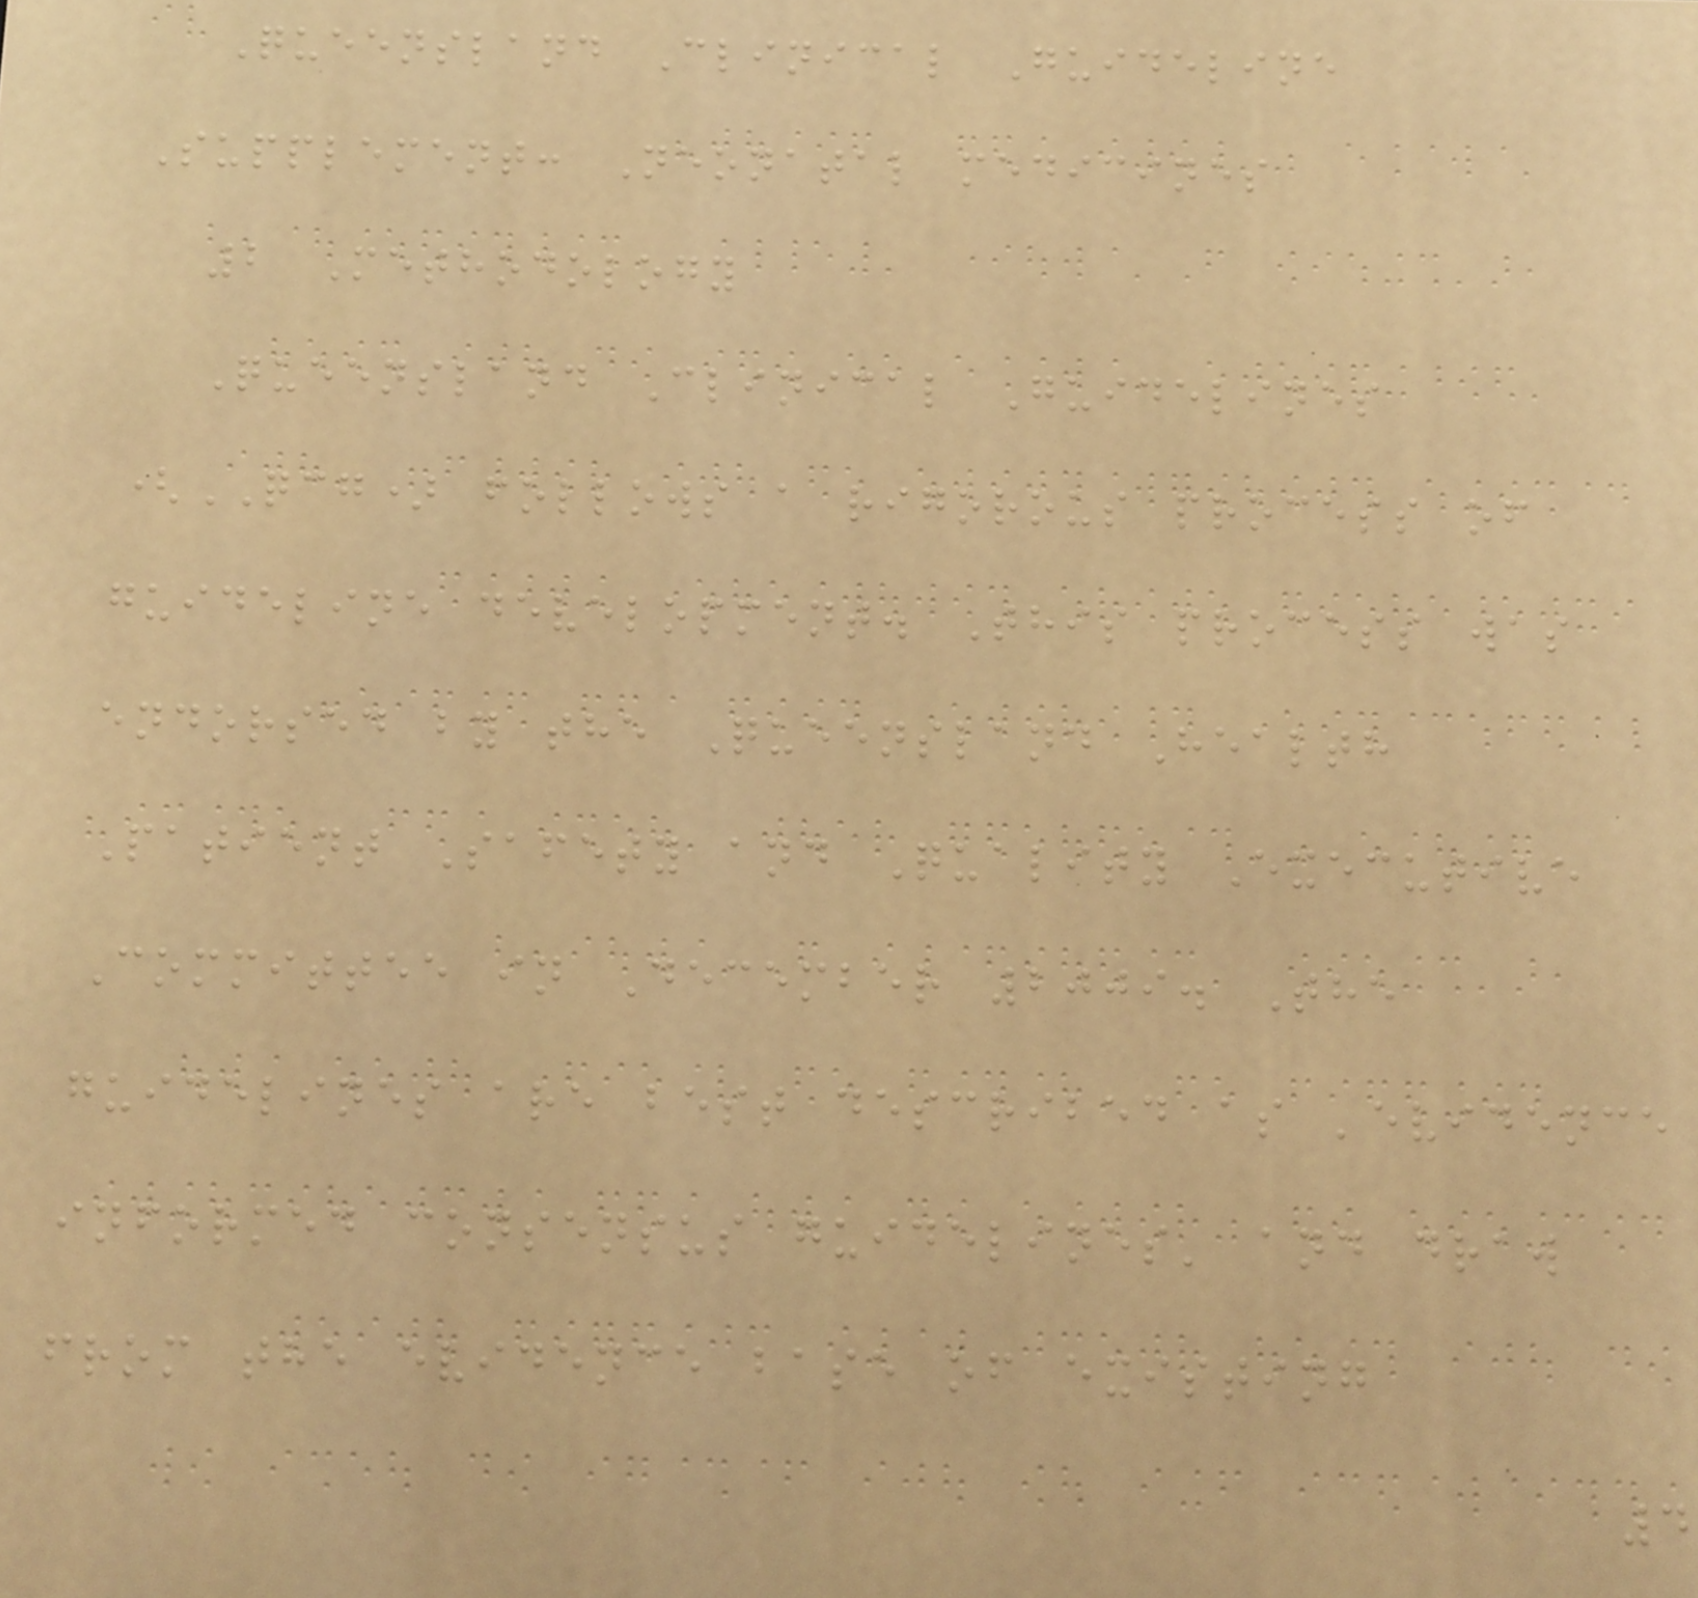Queensland Clinical Guideline
Supplement: Neonatal medicines
2 Methodology
Queensland Clinical Guidelines
(QCG) follows a rigorous process of
guideline development. This process was
endorsed by the Queensland Health
Patient Safety and Quality Executive
Committee in December 2009. The
guidelines are best described as 'evidence
informed consensus guidelines' and draw
from the evidence base of existing
4
